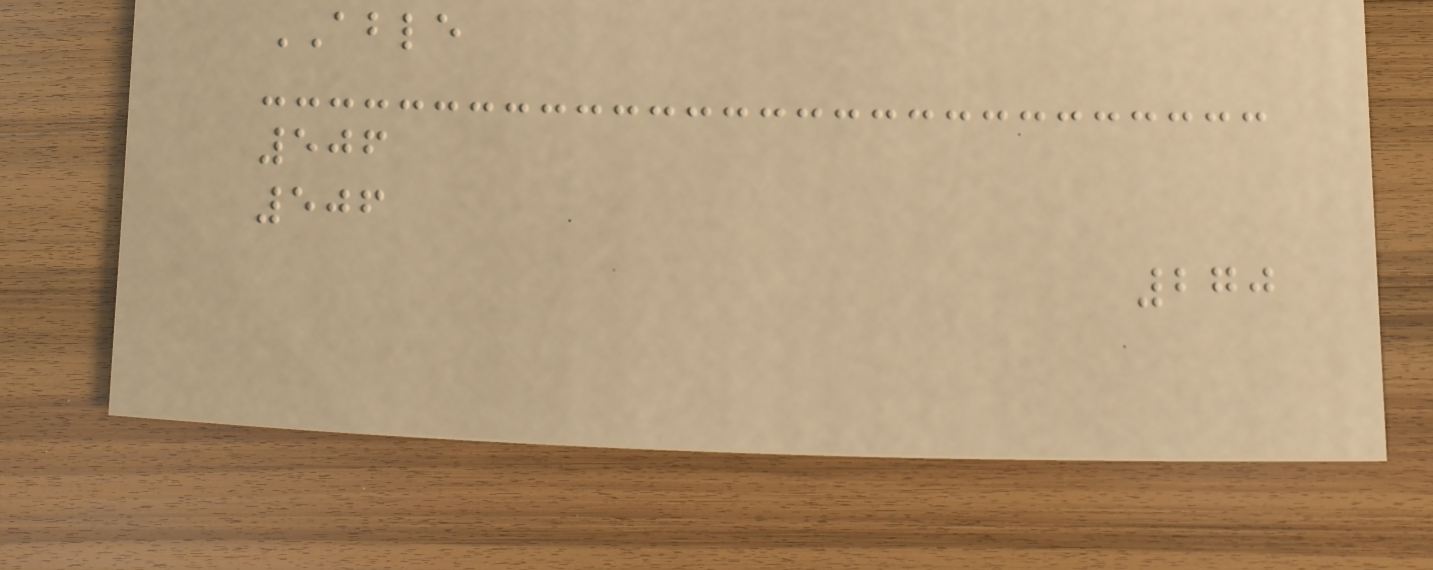ABLE
506
506
270
